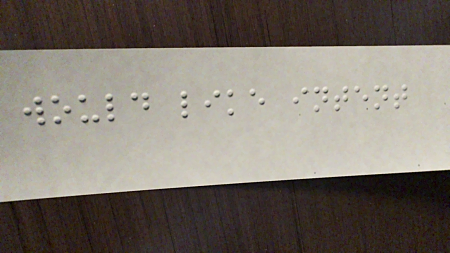would like intent
